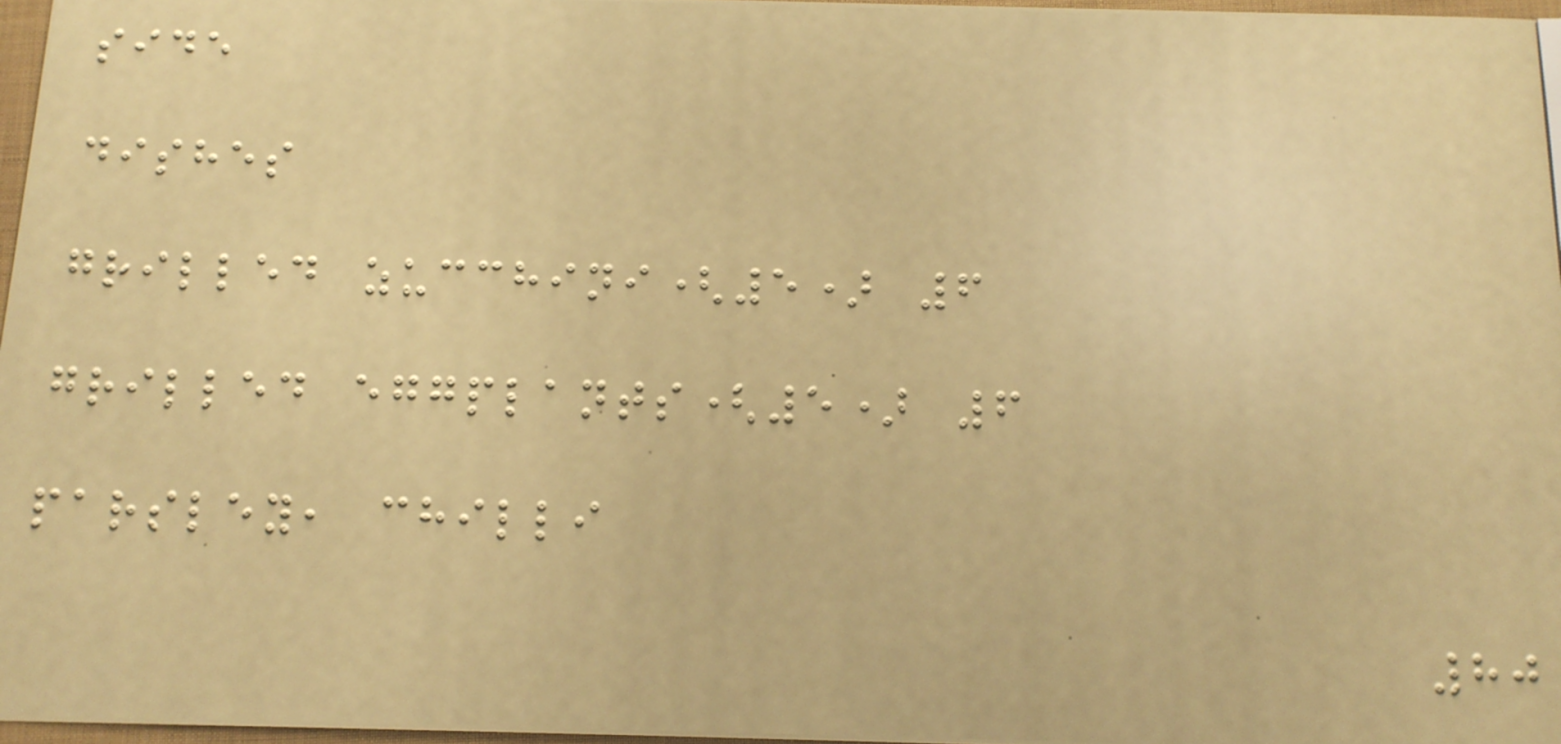side
dishes
grilled zucchini(5) 6
grilled eggplants(5) 6
parsley, chilli
80
